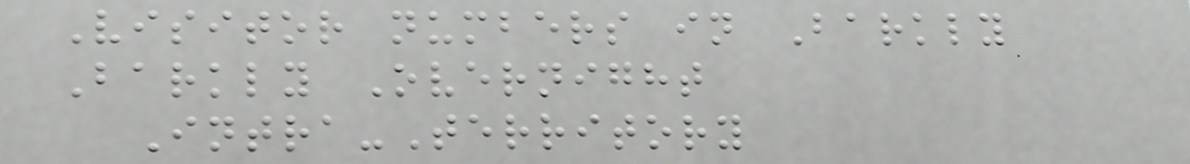Visitor numbers in Barkly
Barkly Overnight
Intra-Territory
